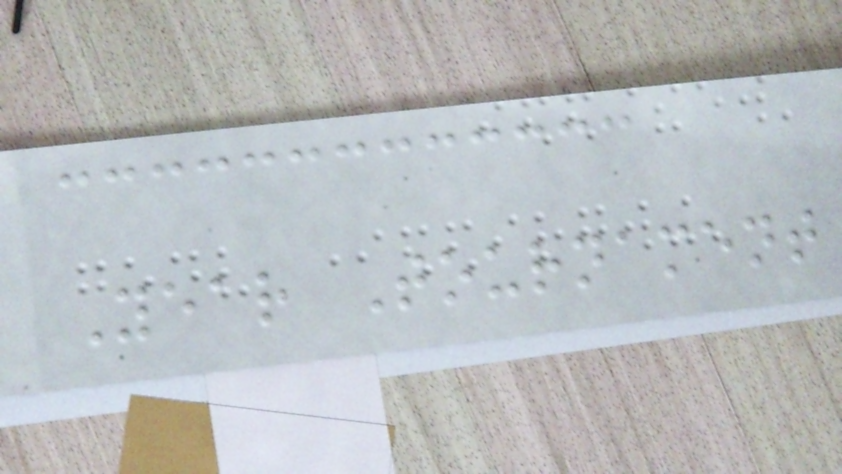Year Tournament
